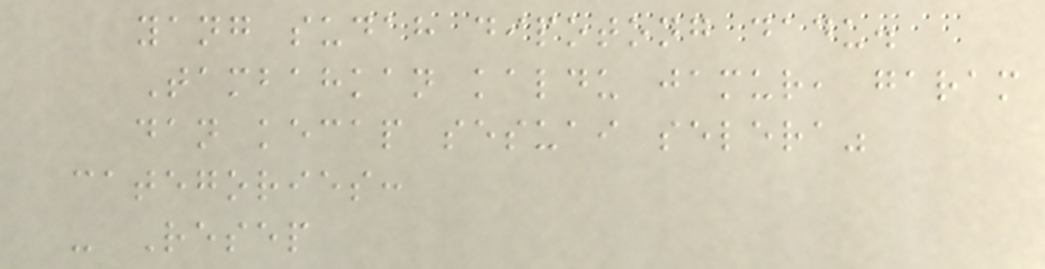yang sudah dipotong dadu.
Tambahkan kaldu jamur, garam
dan kecap sesuai selera"
categories:
- Resep
